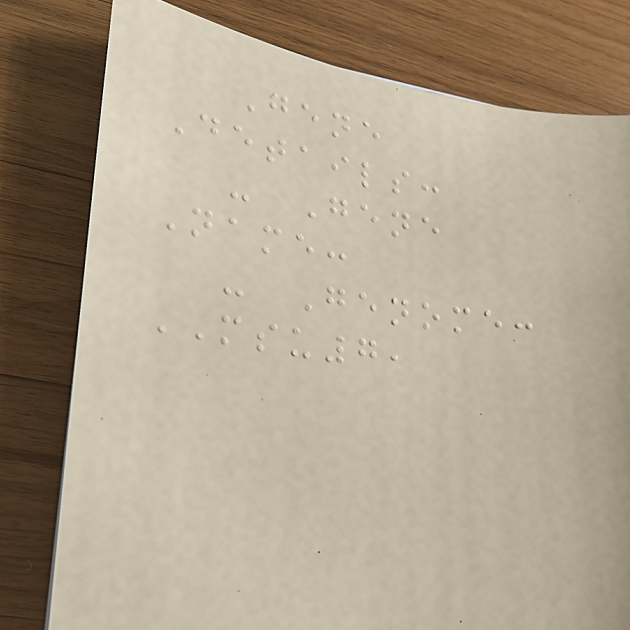Gene
Details:
- Gene
Name:
- Genome:
MSU7,
